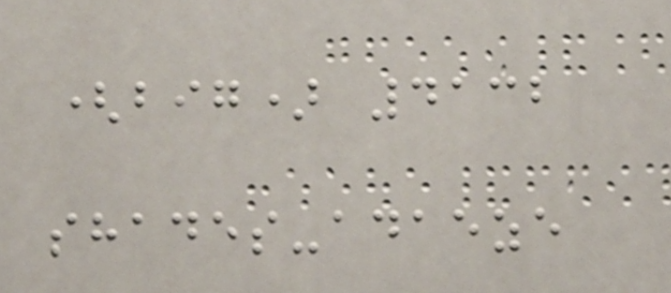(big) 4132
shades-adaeze
